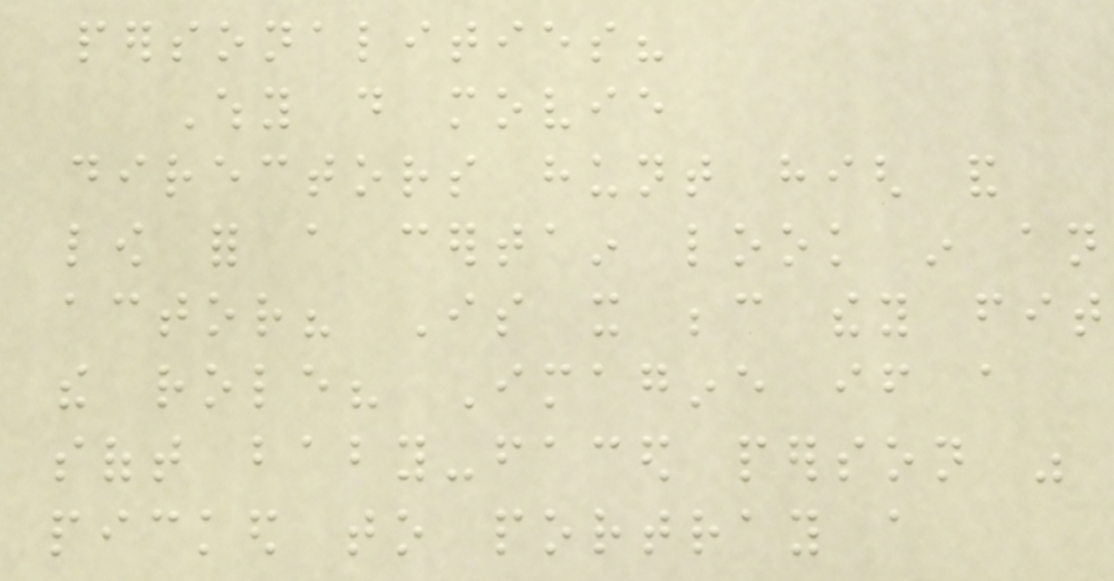personalities?
Why do movie
directors hunt high and
low for a certain look in an
actor? Is it because they fit
the role? Imagine if a
soft baby-faced person was
picked to portray a
